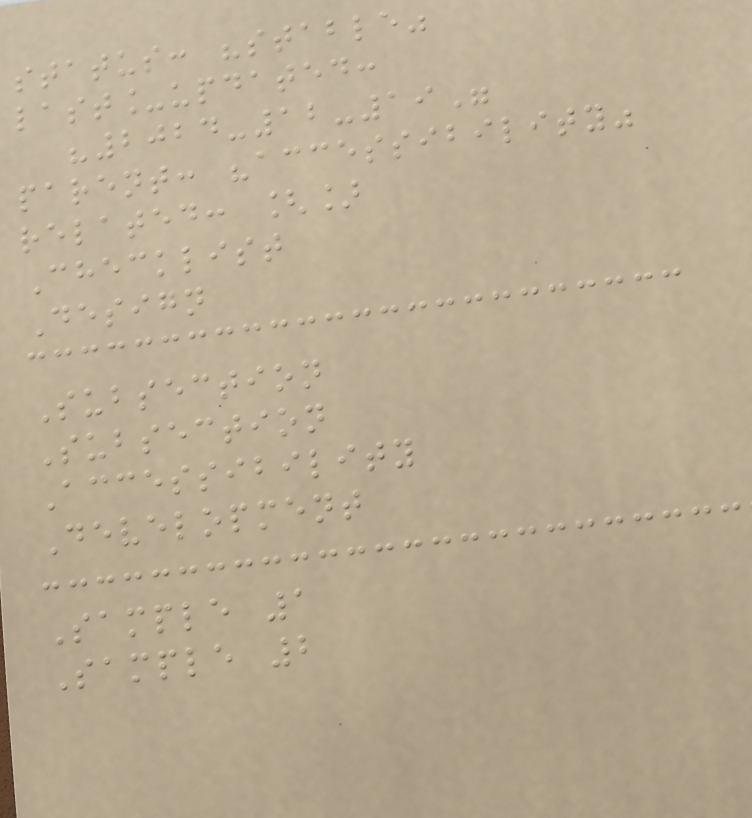status: "stable"
last_updated:
"2024-12-19"
parent: "accessibility"
related: []
Checklist
Design
Subsection
Subsection
Accessibility
Development
Sample 1
Sample 2
